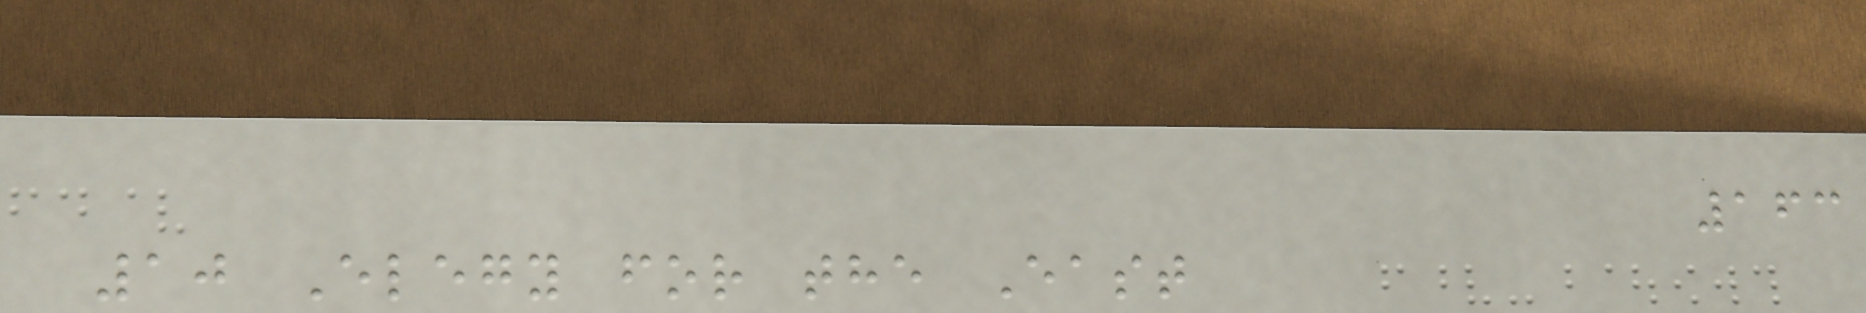163
10 Elegy for the East
